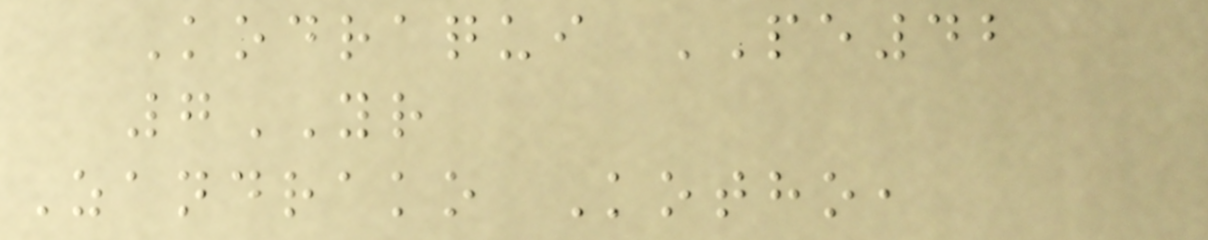Kodraqui PE42
7YR
Zandrako Kotho,
